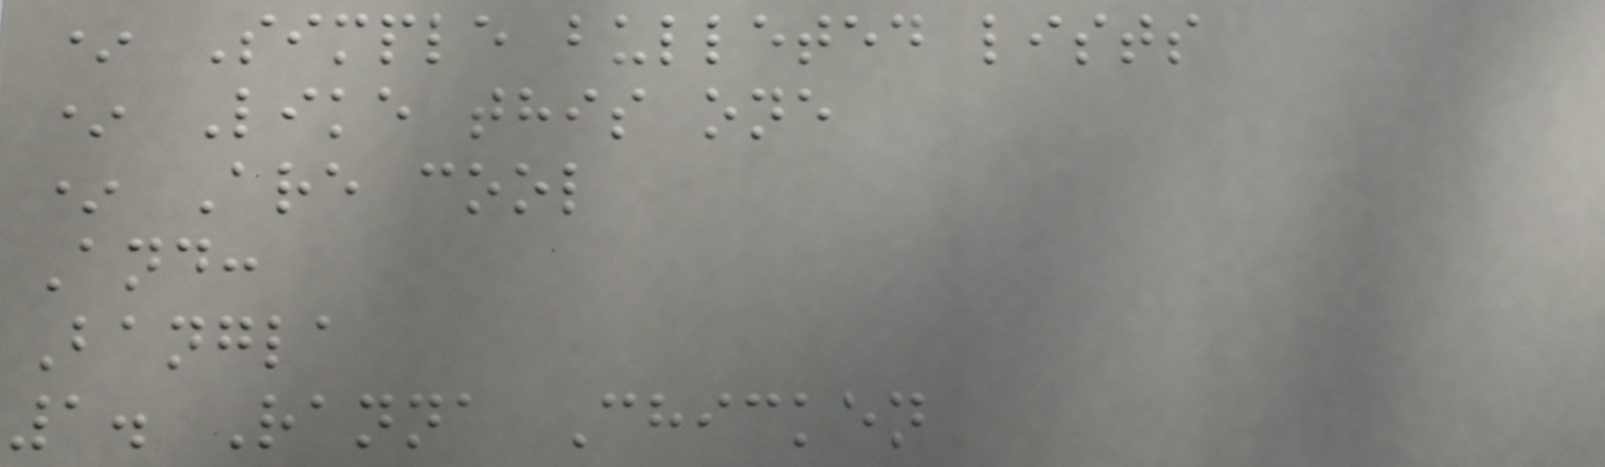* Simple bulleted lists
* Like this one
* Are cool
And:
Bangla
1. Ranna Chicken
